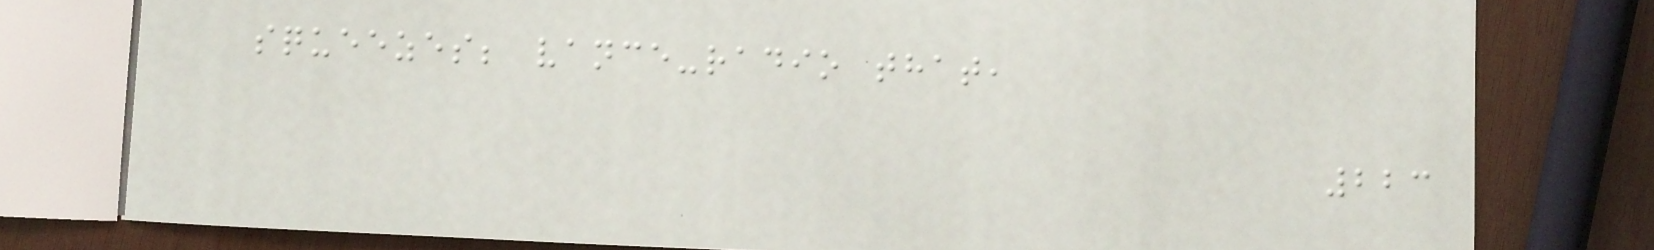squeezes; vance-radio that,
223
